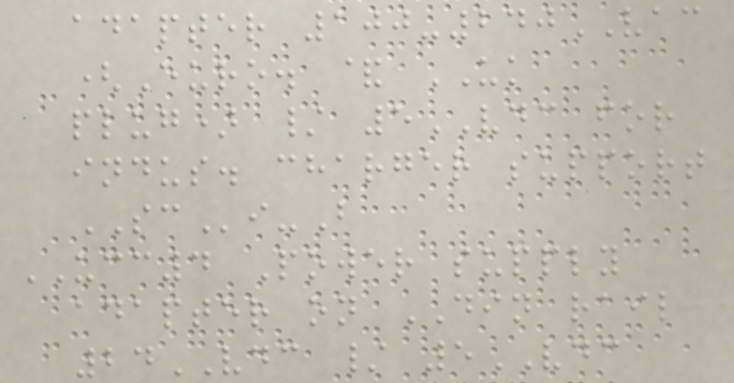adapter 100-240VAC
(Euro. & UK
plug) / 5VDC for
indus. charger support
SCi-B
UCC4 Power supply
adapter on DIN rail
24VDC / 5VDC
